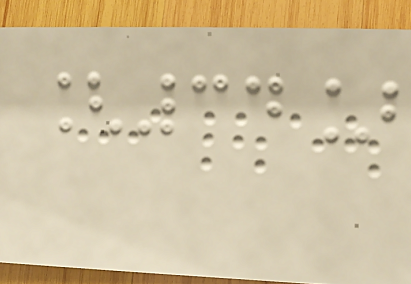[34]
